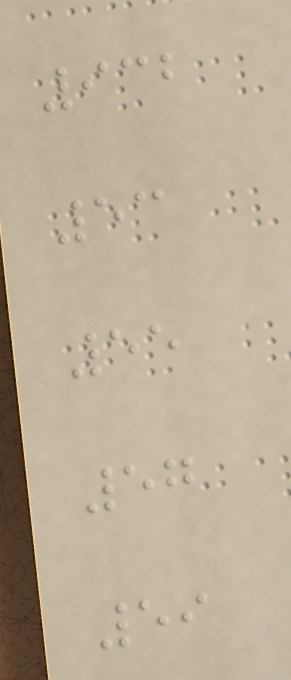932
53
55
57
59
